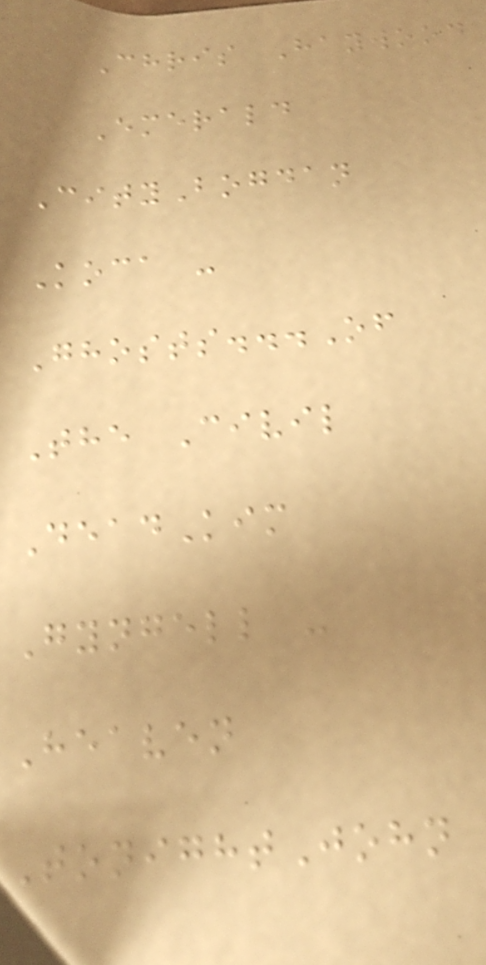Chris Haywood
- Emerald
CityBogdan
Koca -
Ghosts...Of
The Civil
DeadKim
Gyngell -
Heaven
TonightJohn
